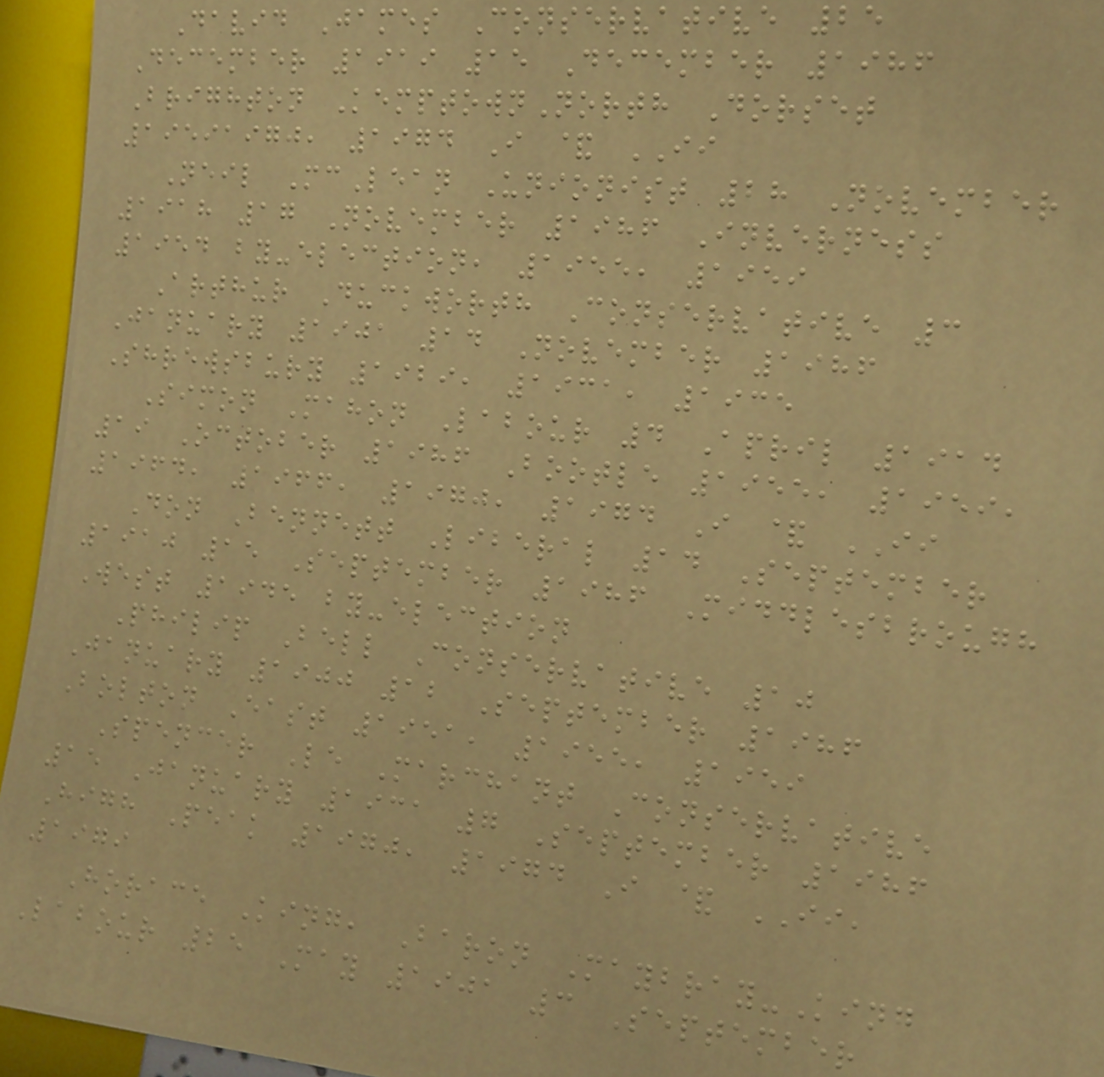David James Conservative 25
December 1919 15 December 1986
Brighton KemptownNorth Dorset
19591970, 1974 I & II
Neil McLean Unionist 28 November
1918 17 November 1986 Inverness
1954 by-election, 1955, 1959
Arthur Duckworth Conservative 3
January 1901 14 November 1986
Shrewsbury 1929, 1931, 1935
Simon Mahon Labour 4 April 1914
19 October 1986 Bootle 1955, 1959,
1964, 1966, 1970, 1974 I & II
Don Bennett Liberal 14 September
1910 15 September 1986 Middlesbrough
West 1945 by-election
Philip Bell Conservative 10
January 1900 12 September 1986
Bolton East 1951, 1955, 1959
Spencer Le Marchant Conservative
15 January 1931 7 September 1986
High Peak 1970, 1974 I & II,
1979
Horace King, Baron Maybray-King
Labour 25 May 1901 3 September
